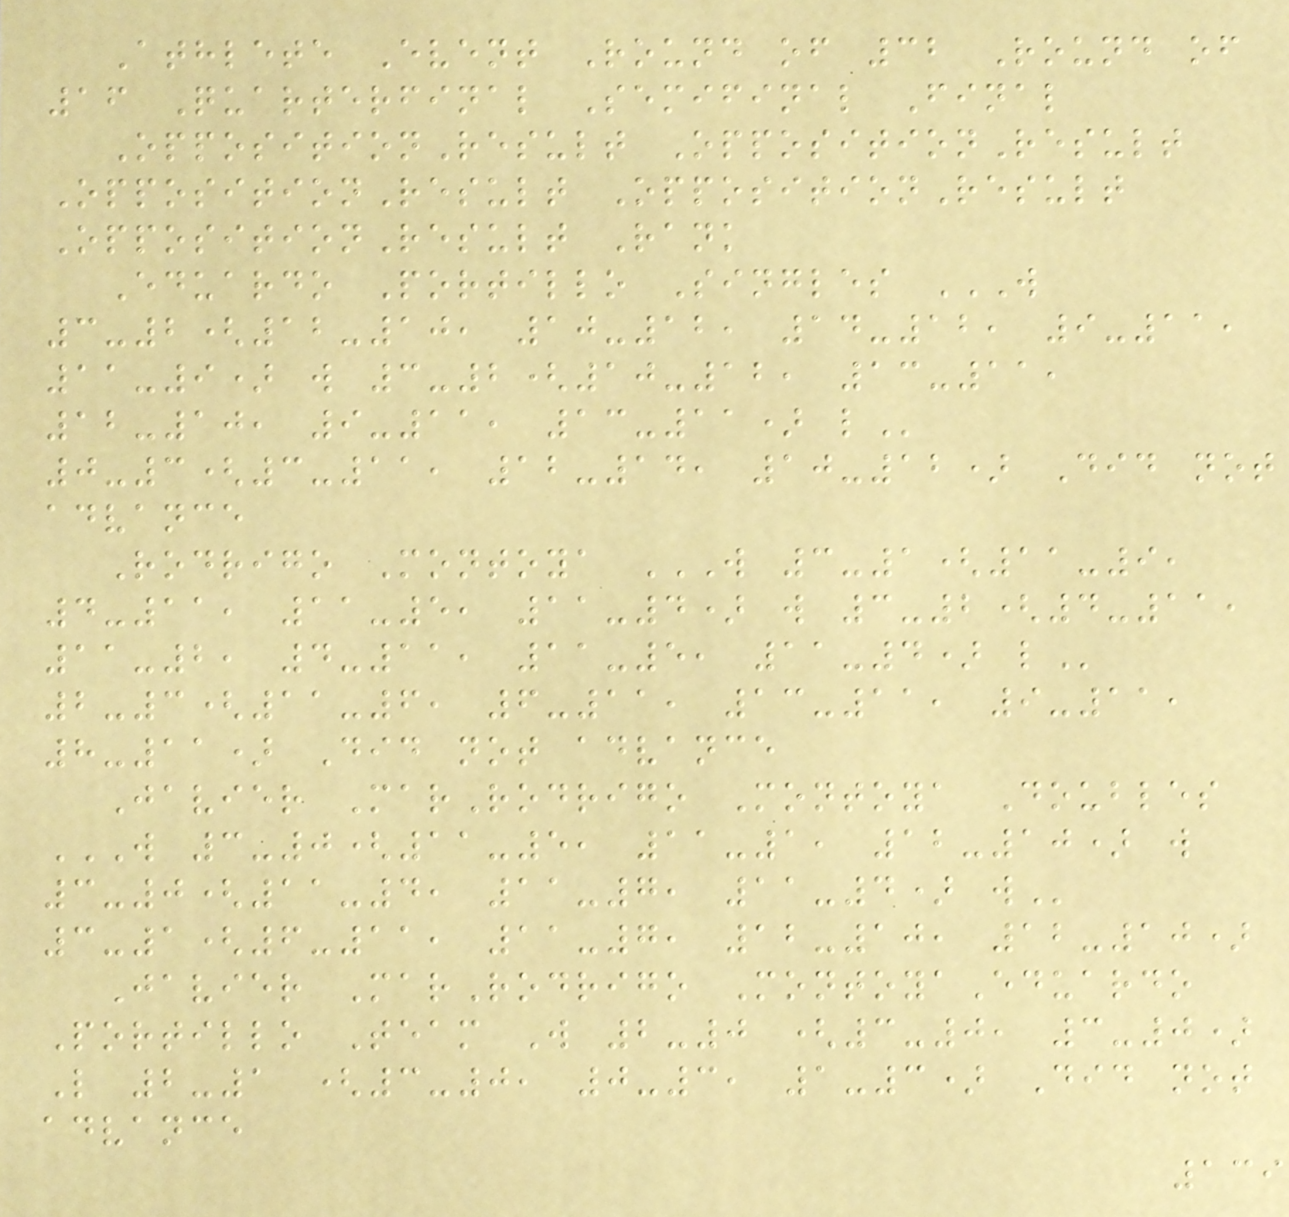Athlete Event Round of 32 Round of
16 Quarterfinal Semifinal Final
OppositionResult OppositionResult
OppositionResult OppositionResult
OppositionResult Rank
Eduardo Portillo Singles W
3-2(12-10, 10-12, 14-12, 9-11,
11-9) W 3-2(10-12, 13-11,
12-10, 9-11, 13-11) L
0-3(3-11, 12-14, 10-12) Did not
advance
Rodrigo Montoya W 3-1(11-9,
4-11, 11-5, 11-4) W 3-2(4-11,
11-2, 4-11, 11-5, 11-4) L
2-3(11-6, 6-11, 13-11, 9-11,
8-11) Did not advance
Javier MarRodrigo Montoya Doubles
W 3-0(11-5, 11-1, 12-10) W
3-0(11-4, 11-7, 11-4) W
3-1(6-11, 11-7, 12-10, 12-10)
Javier MarRodrigo MontoyaEduardo
Portillo Team W 2-0 (3-0, 3-0)
L 2-1 (3-0, 0-3, 1-3) Did not
advance
139
